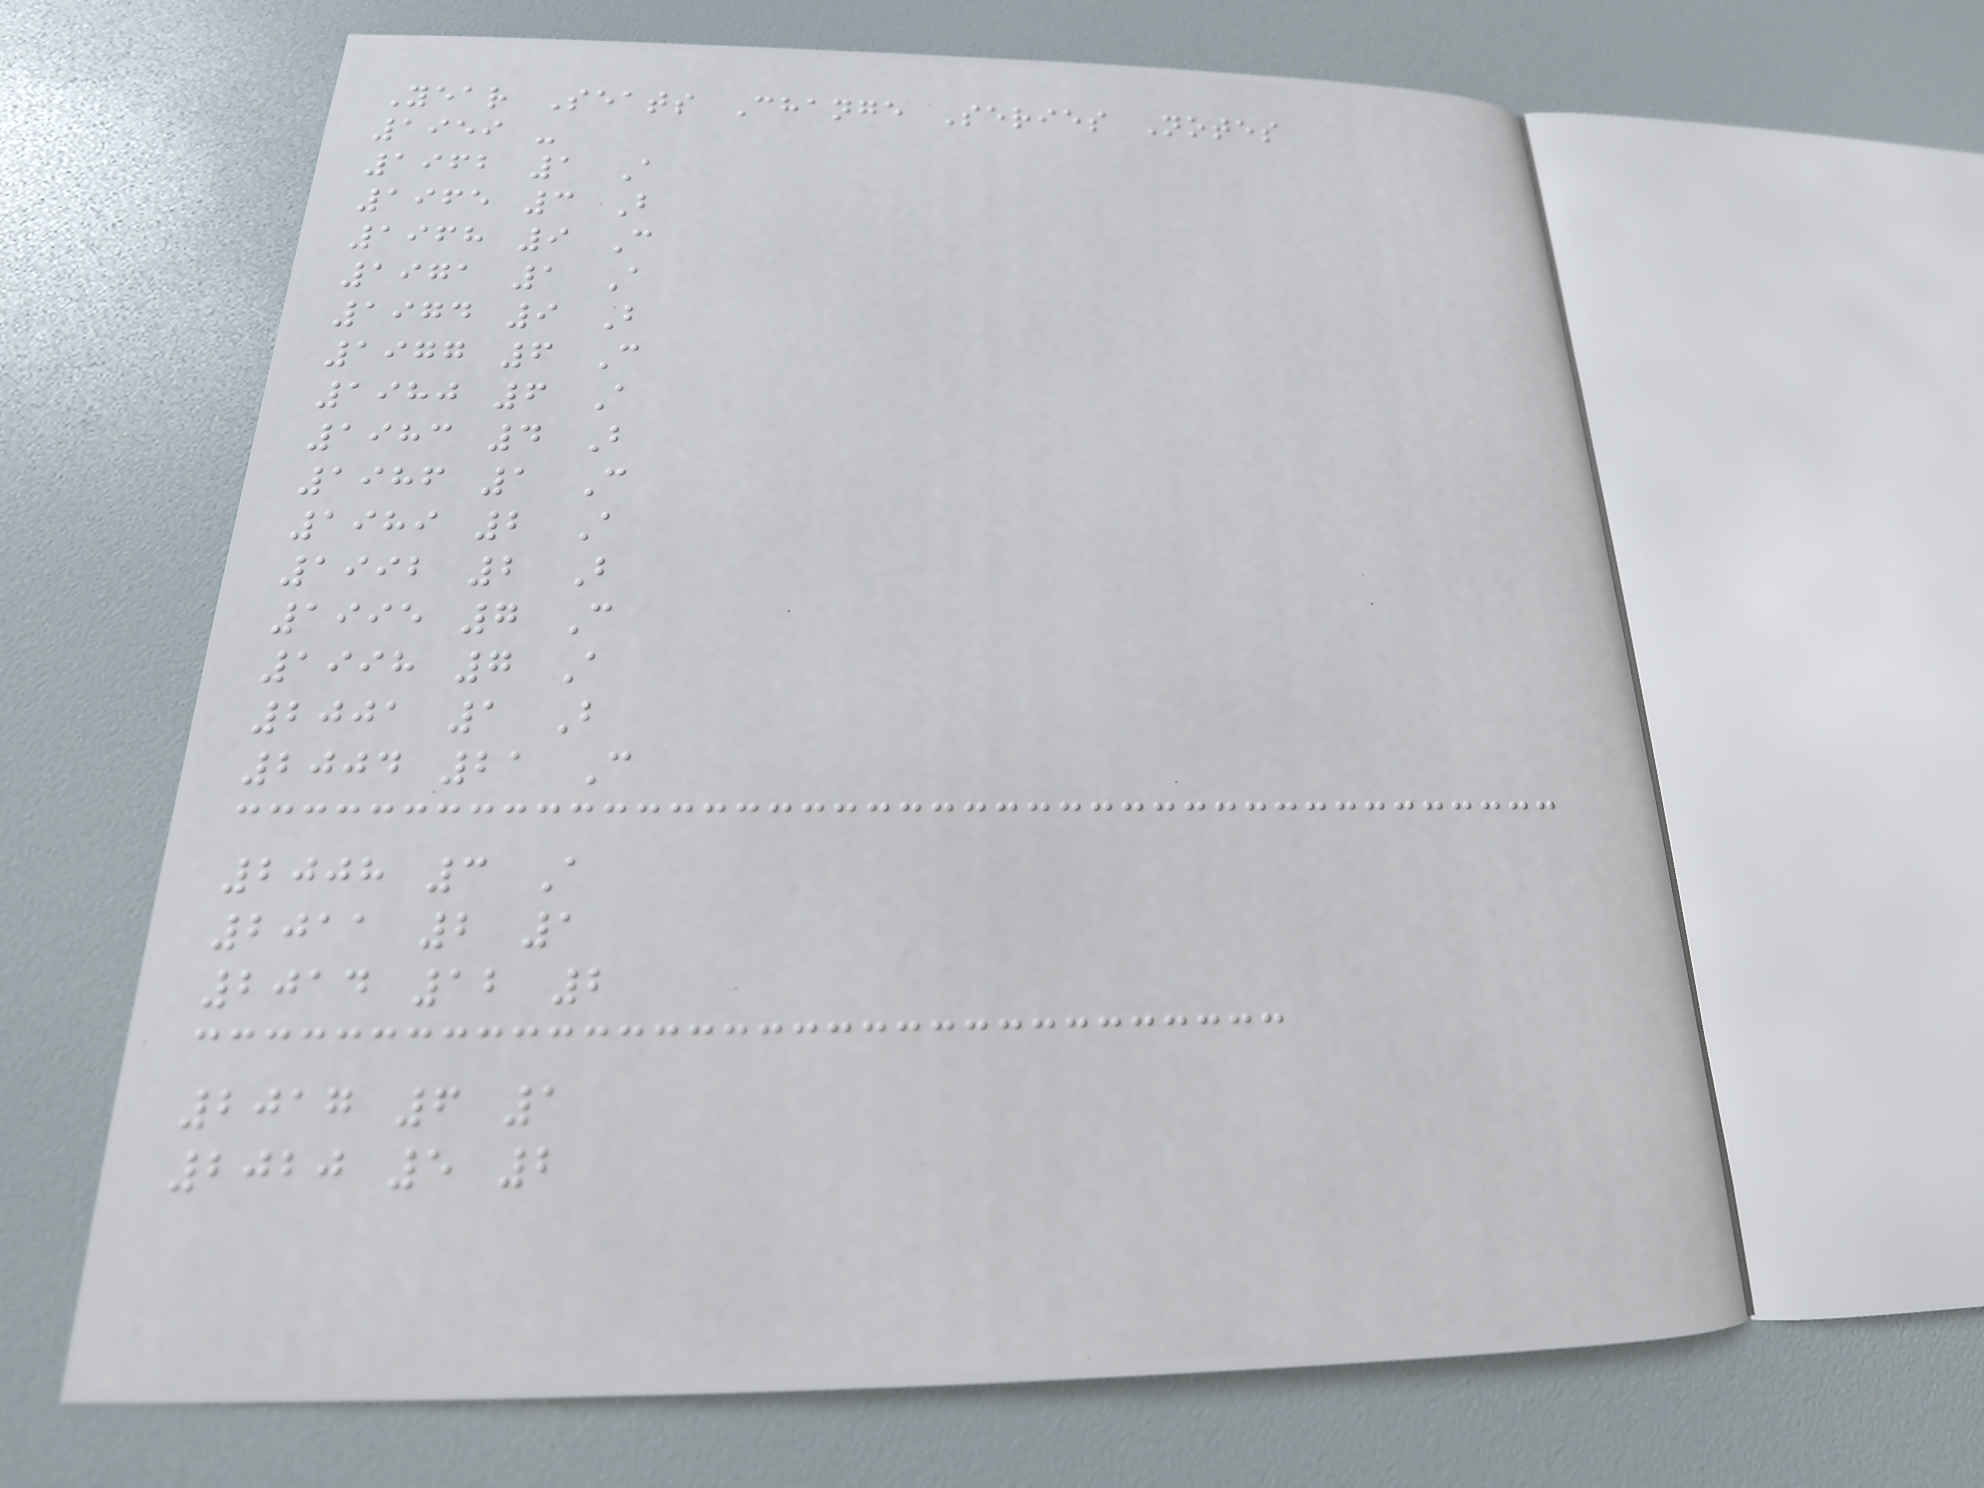Year Seats Change Series Notes
1959 -
1962 1 A
1965 3 B
1968 9 C
1971 1 A
1974 9 B
1977 6 C
1980 6 A
1983 4 B
1986 1 C
1989 2 A
1992 2 B
1995 7 C
1998 7 A
2001 1 B
2004 21 C
2008 3 A
2011 2 1
2014 12 2
2017 6 1
2020 5 2
